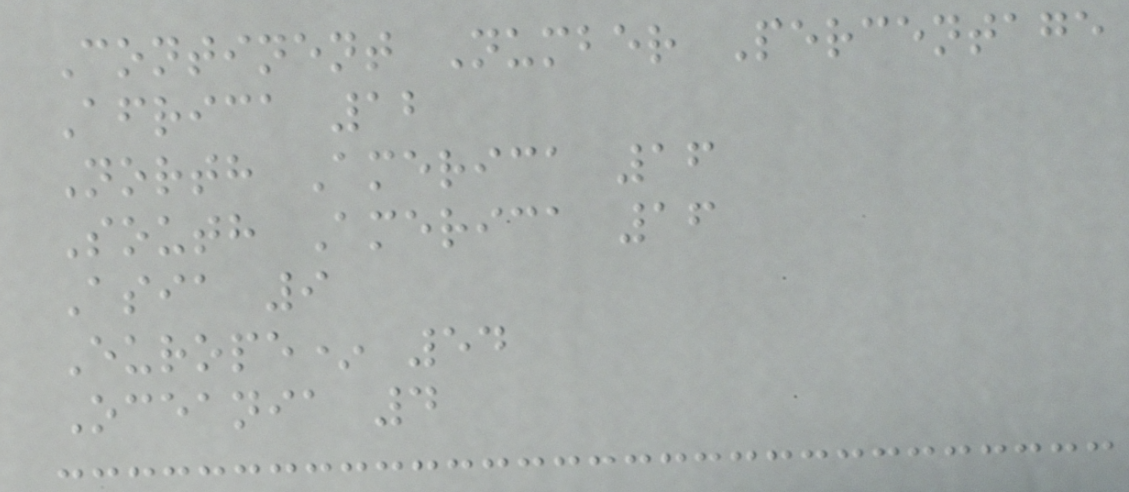Continent Number Percentage
Africa 12
North America 16
South America 16
Asia 9
Europe* 54
Oceania 4
